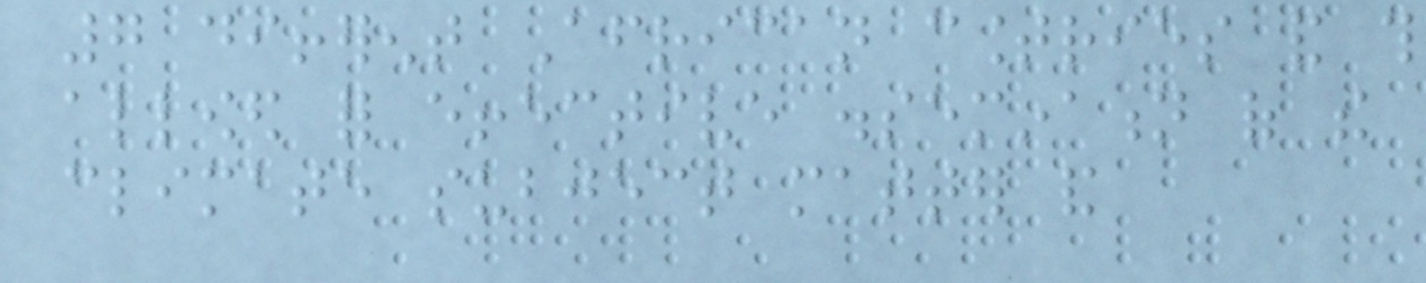7 different African countries and this
allowed for effective dissemination of the
climate subject matter and
